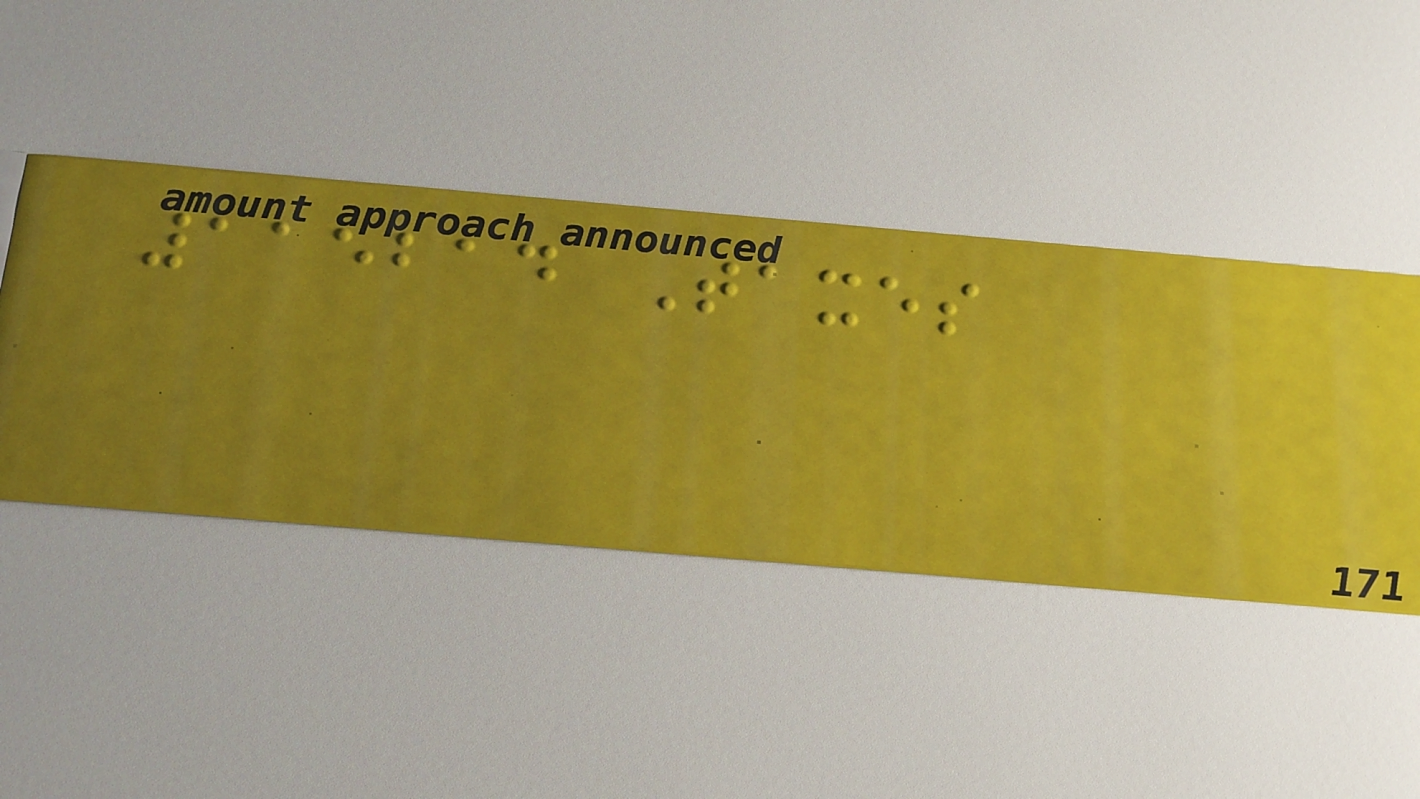115214 Taxes
